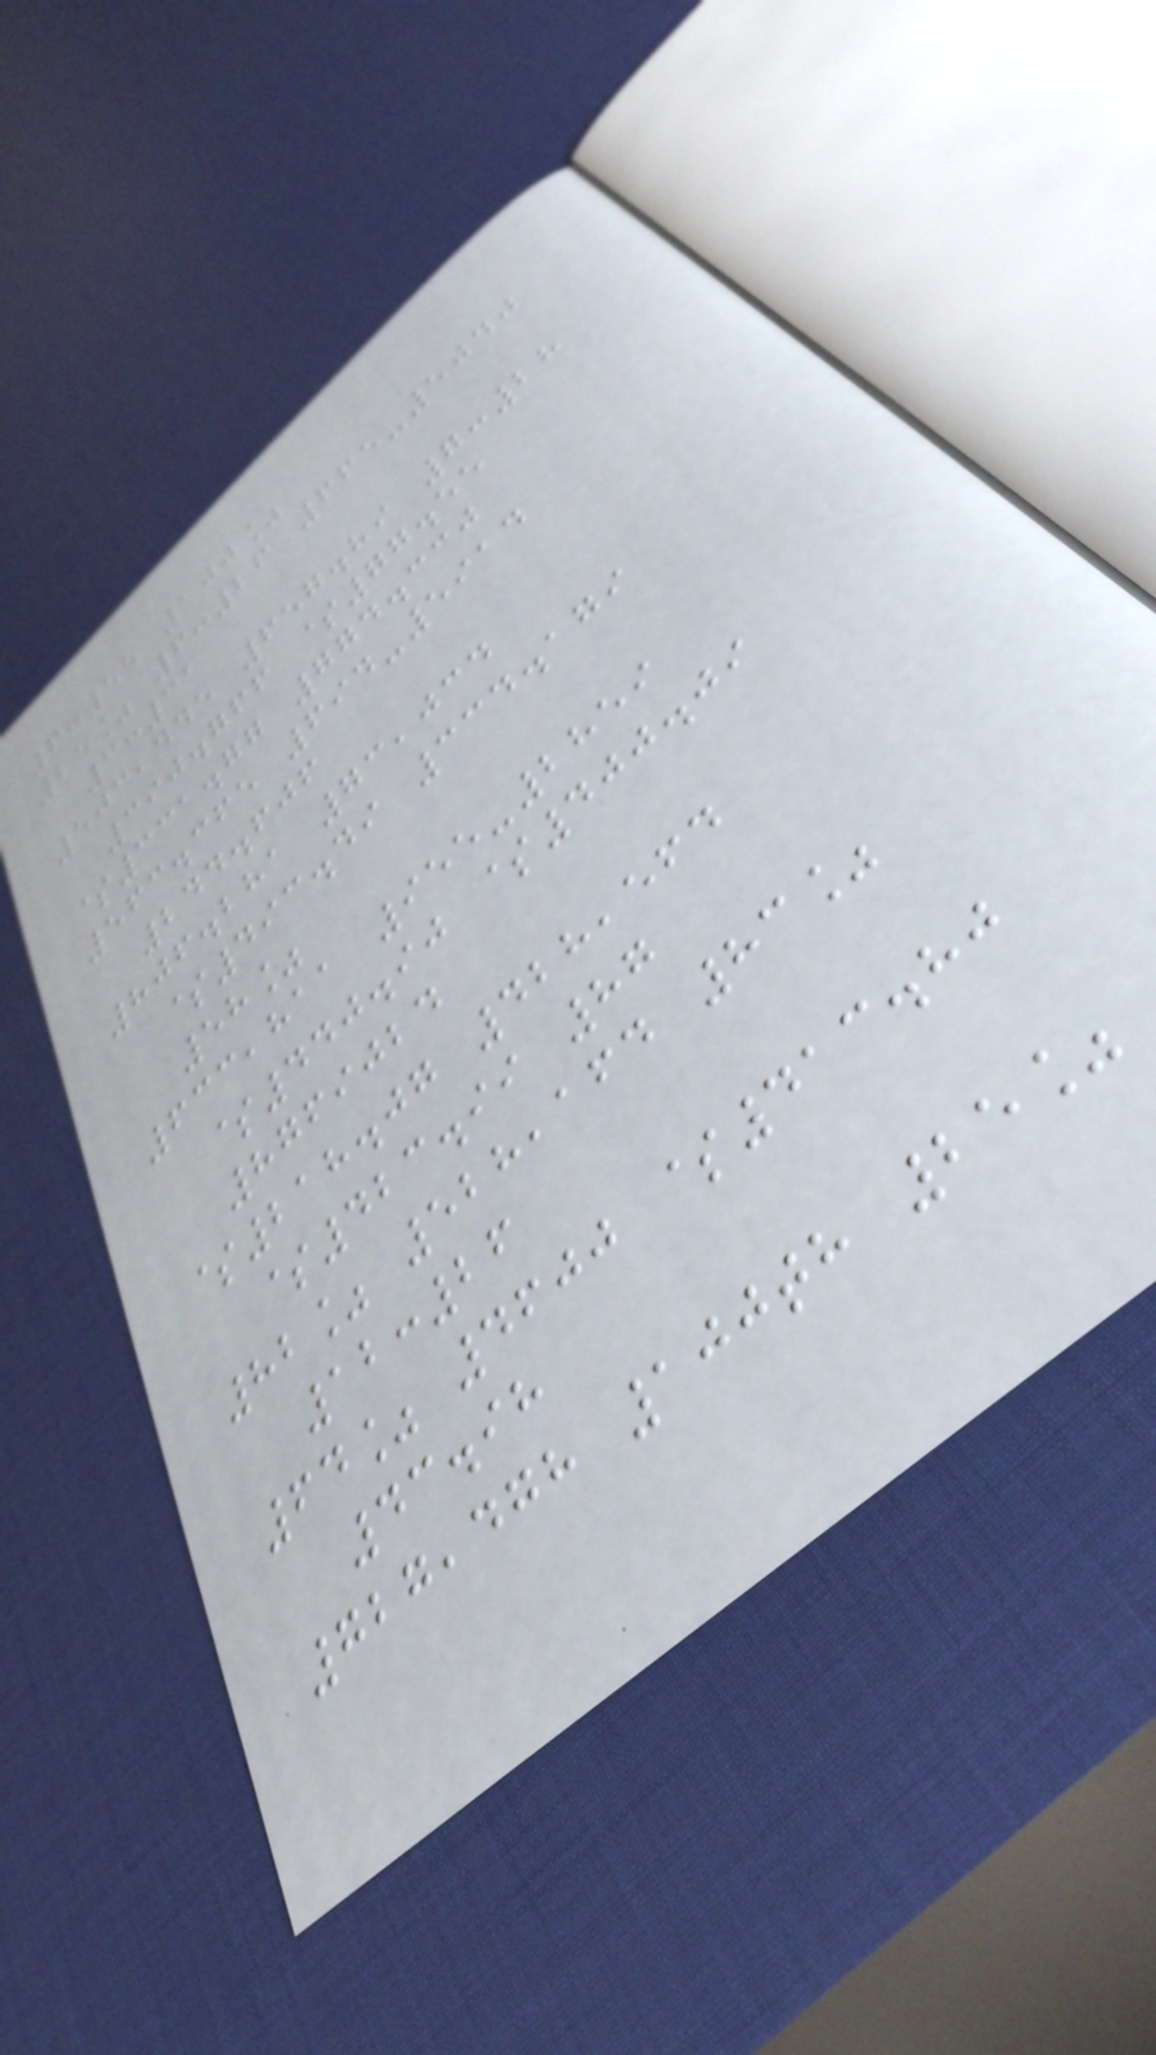6:55 100%
25% 6:26 665-5040
3:31
503,445 657.89 7:28
390.766 $77.55
$331.77 774.330
563.365 694-5914
244.606
806.281 73,034
$493.49 334.179
58%
633,811 955-2859
$440.90 $400.09
8769024
$218.07 428,564
$423.99 87
82% 528,164 83%
12:26
64% 4600 $413.80
43.98
727,478 100th 25%
